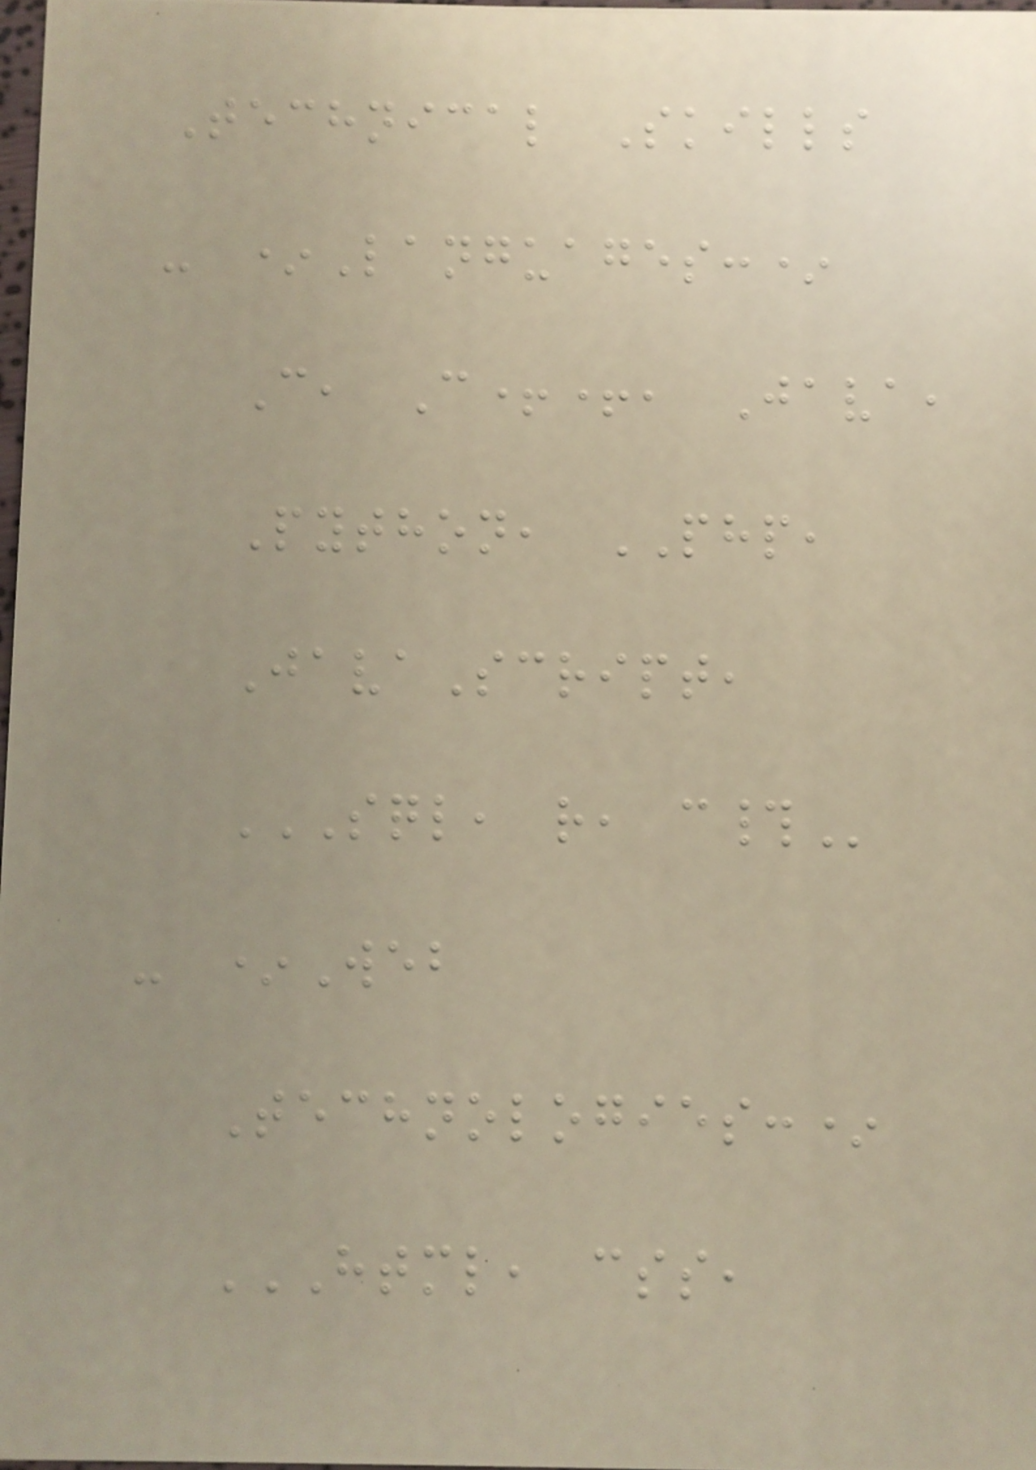Technical Skills
- *Languages:*
C, C++, Java,
Python, PHP,
JavaScript,
SQL, R, C#
- *Web
Technologies:*
HTML, CSS,
